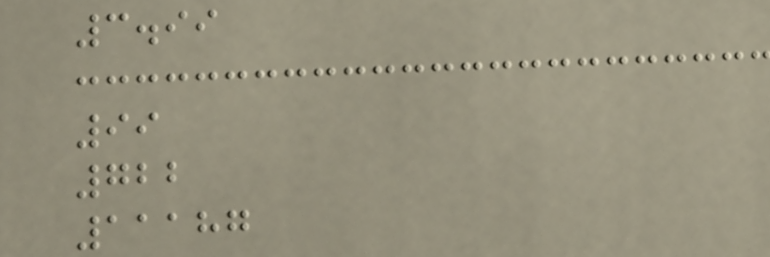3.99
99
722
11187
